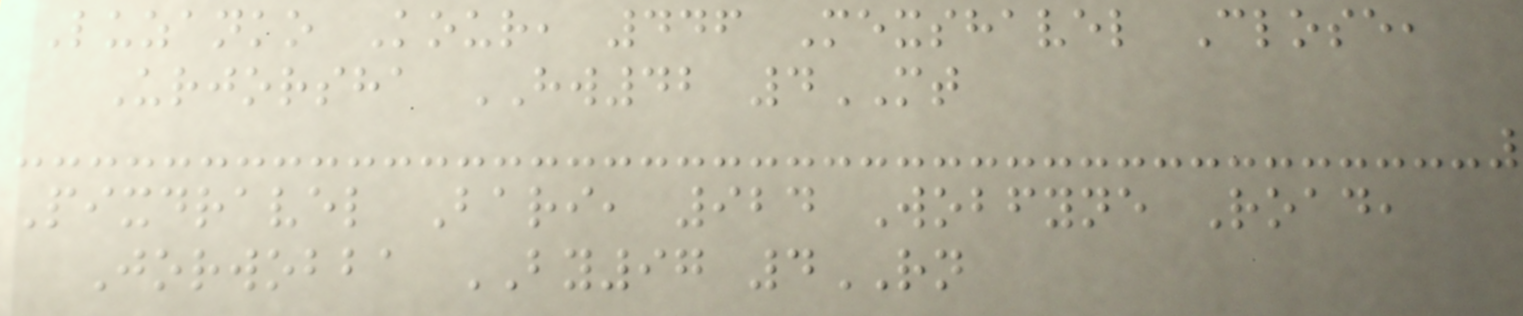Luzanko Kour, 446 Mexshavel Close,
Urjorsha HW42 4MT
Pixdravel Bari, 924 Wobfyne Road,
Jorwobba BY97 4RN
